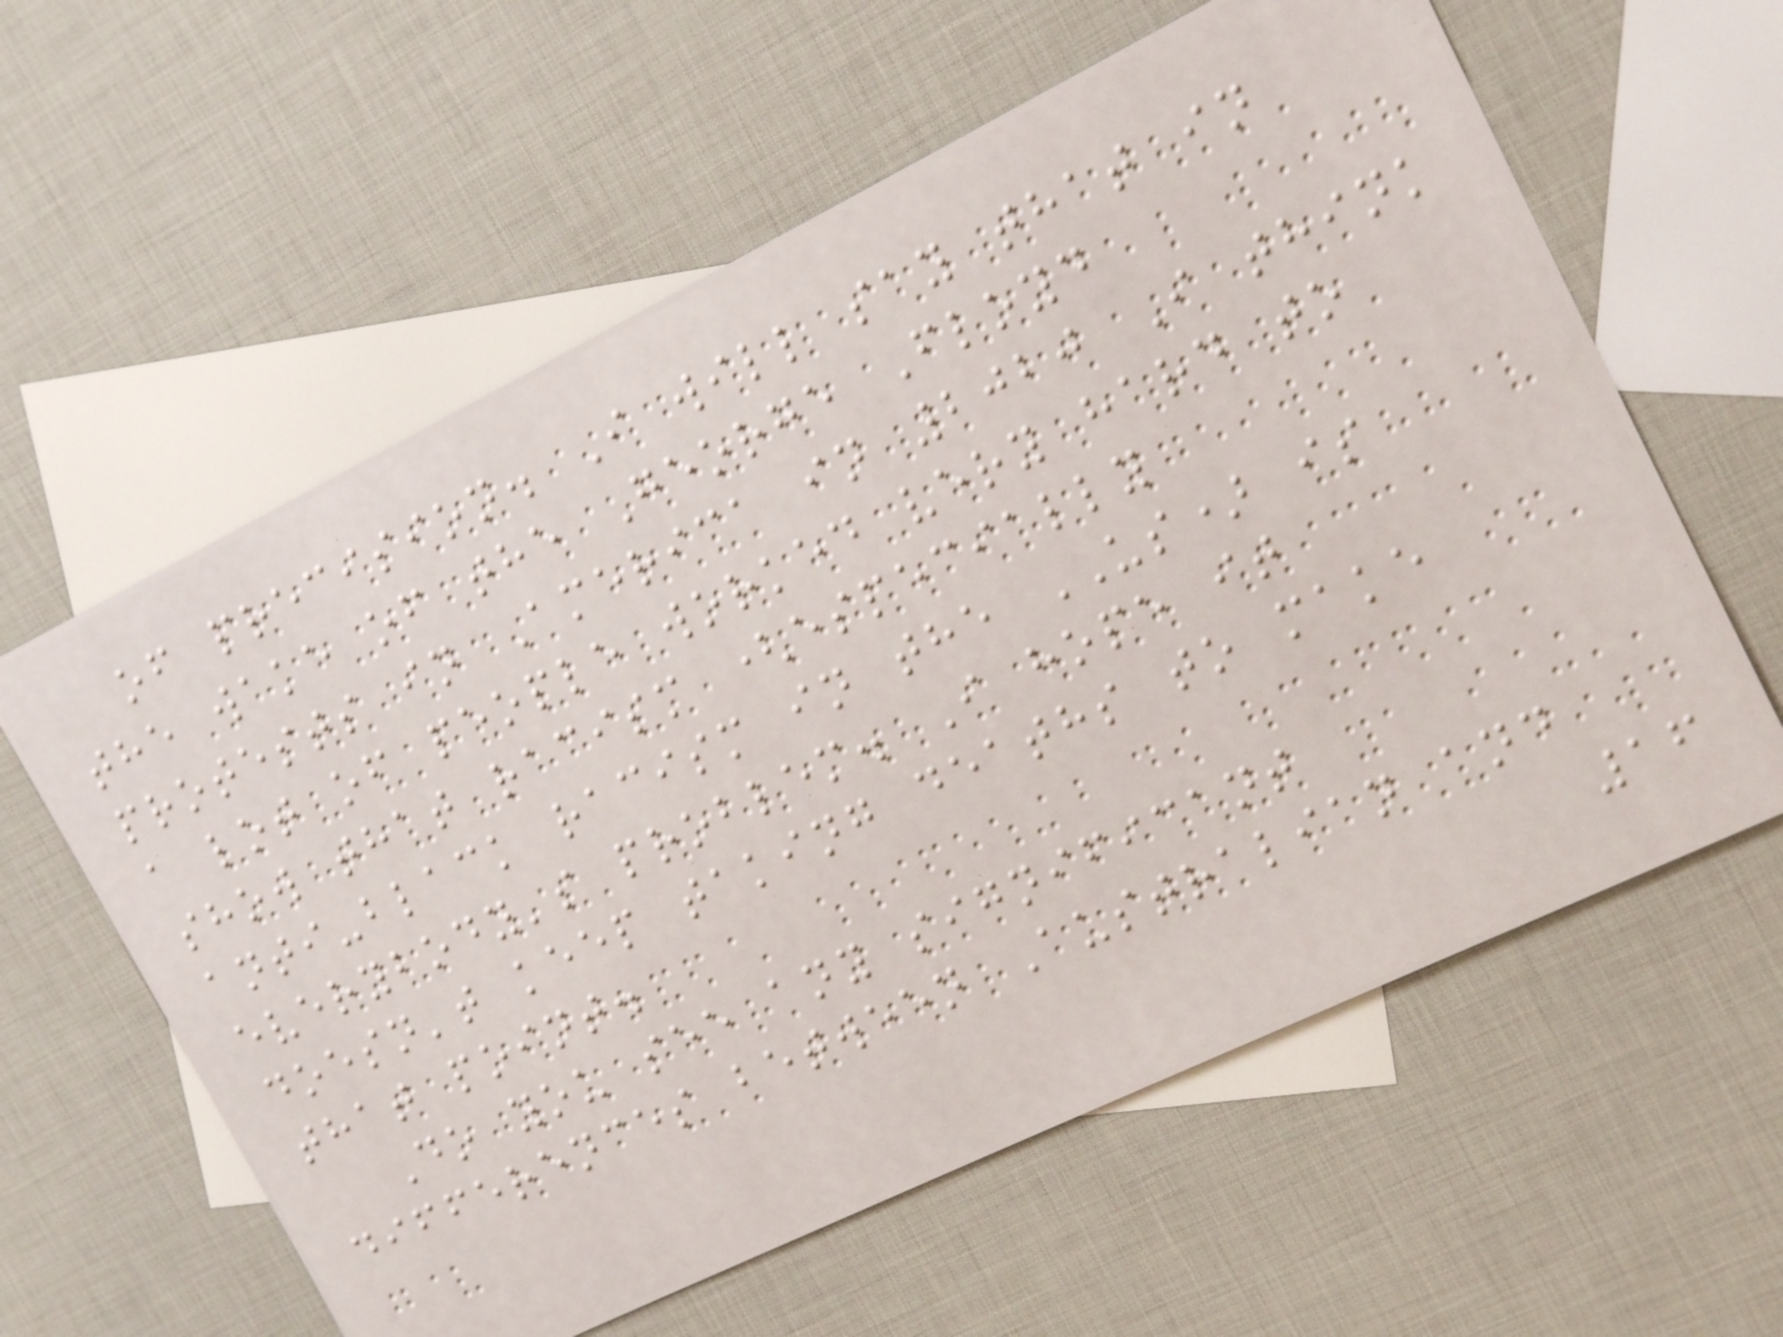of precision. I will say that in
the wake of the George Floyd
protests in America in 2020 I think
a lot of people worked very hard to
show that racism (especially
anti-black racism in the US) is
everybody's problem. I hope it
doesn't keep taking deaths to make
that point.
Do you see any significant
differences between Australian and
16
